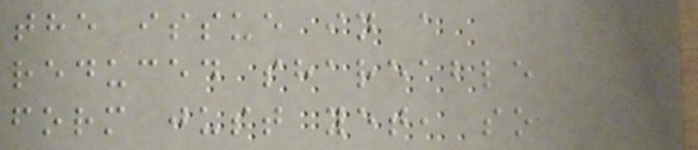the issue in a
reduced shareable
form just yet, so
